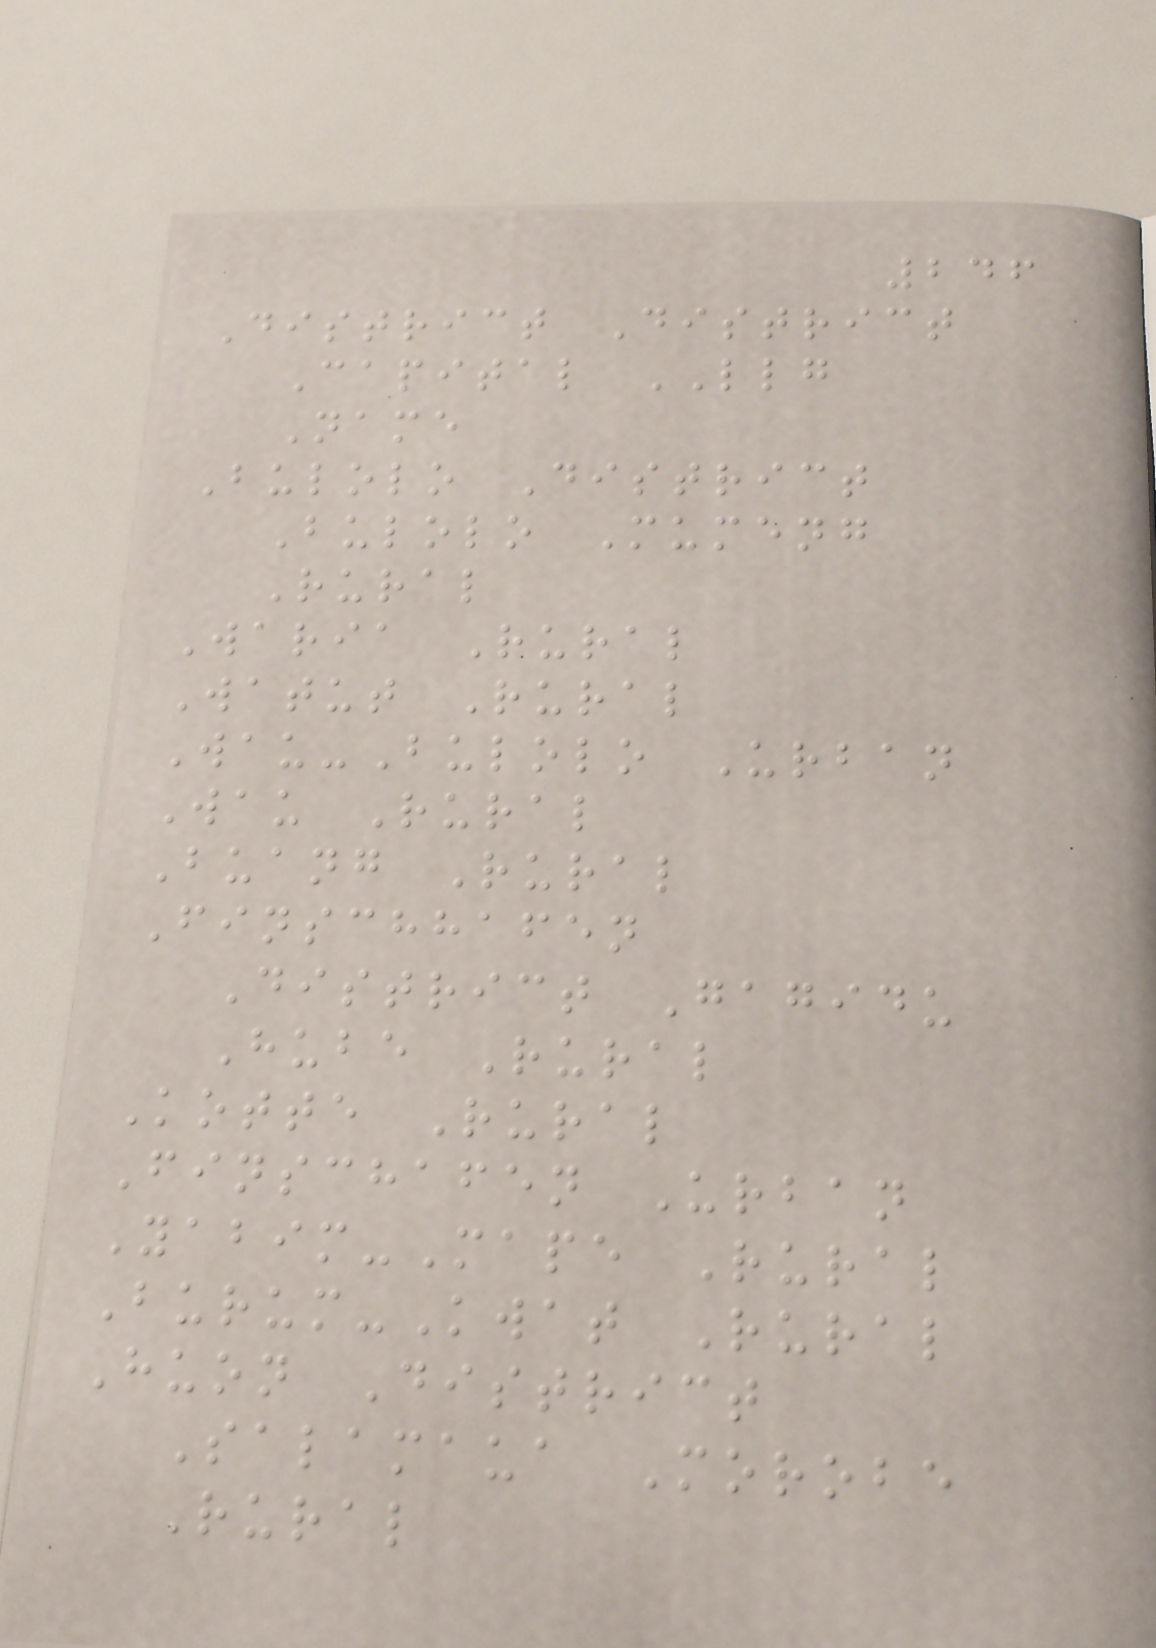246
District District
Capital LLG
Name
Bulolo District
Bulolo Mumeng
Rural
Waria Rural
Watut Rural
Wau-Bulolo Urban
Wau Rural
Buang Rural
Finschhafen
District Gagidu
Hube Rural
Kotte Rural
Finschafen Urban
Yabim-Mape Rural
Burum-Kwat Rural
Huon District
Salamaua Morobe
Rural
